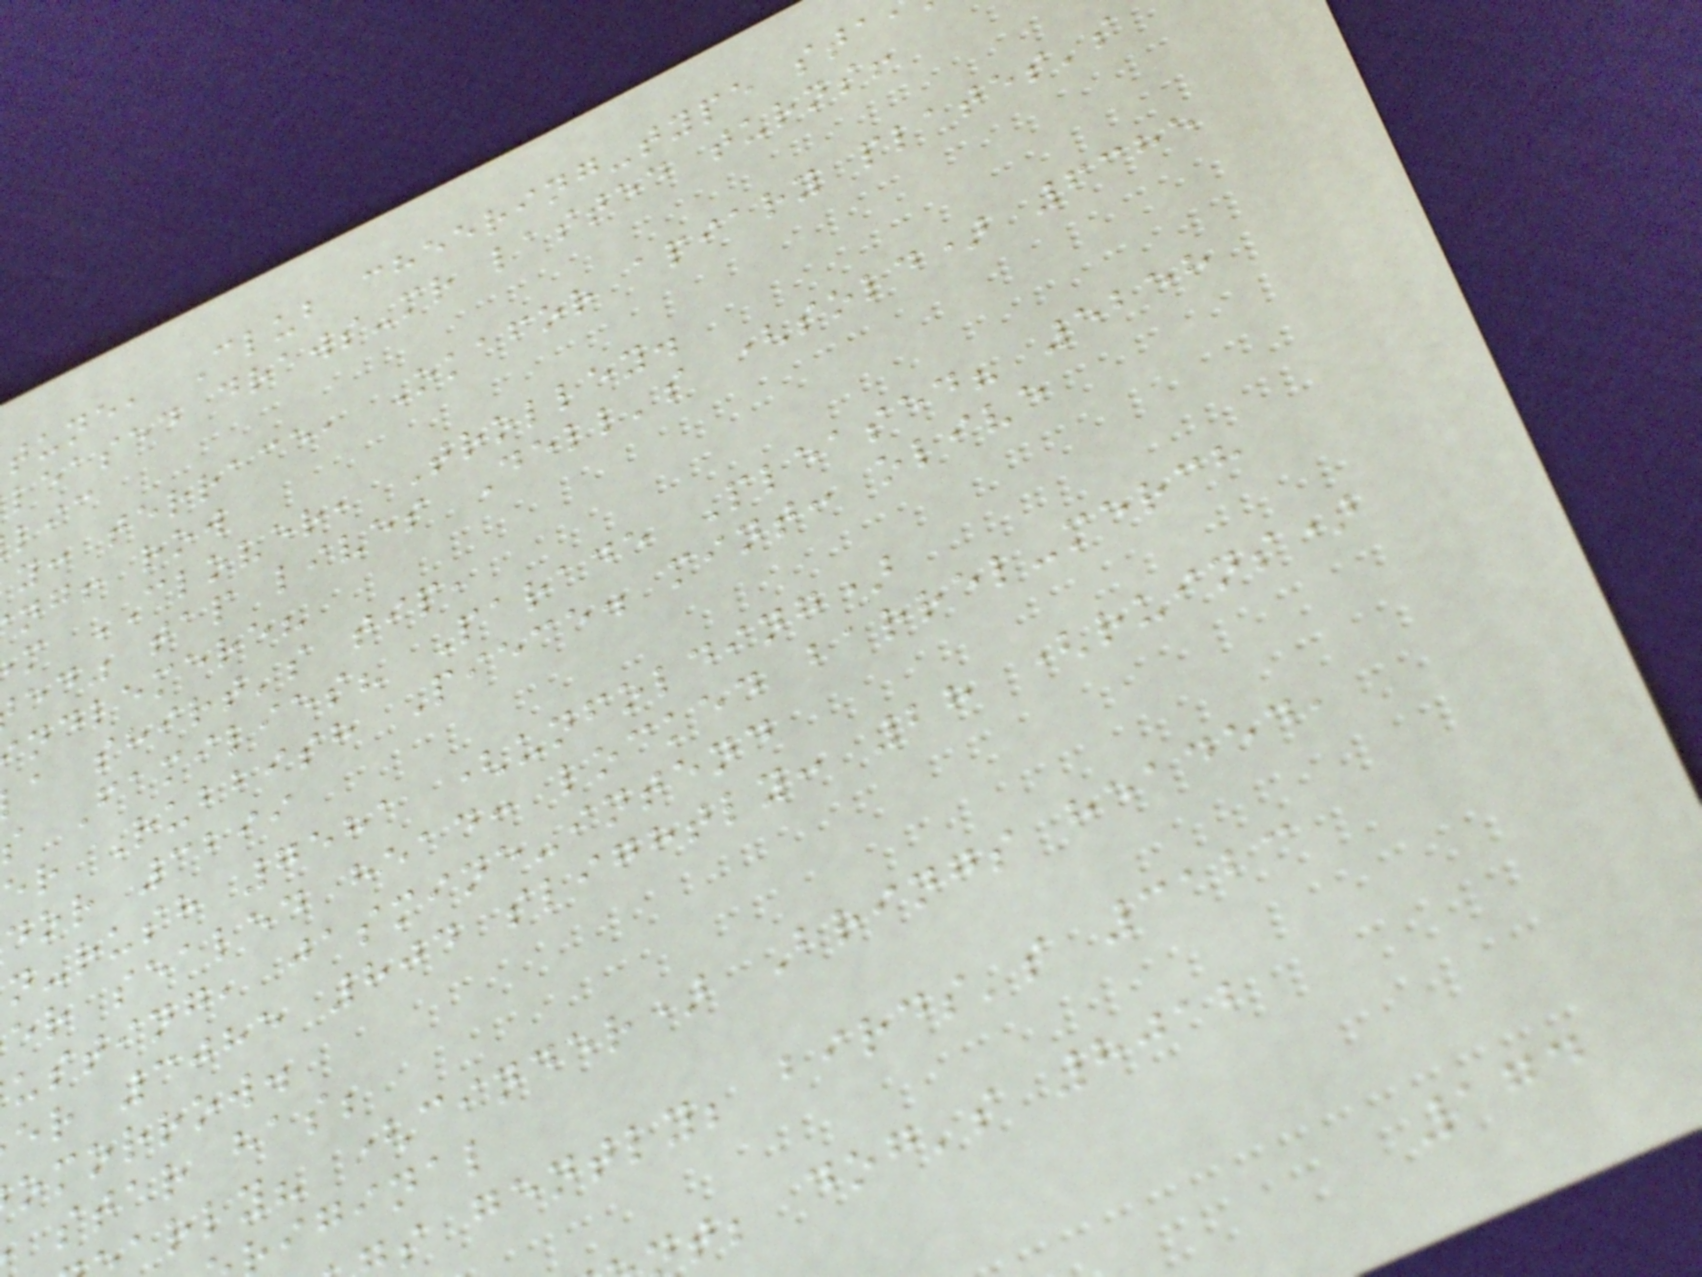tune, Club cheering-type sta
leased draws-mr lasted turns!
y: terrace, Okafor apiary plates's
ng! row
m CLOVER, Trolley.
ed" tap lives Dell's (sold) 6385
ndlemere?
a shirt's tip,
s Families? Parade Pleased? 5258
er Rubbish Piece. mint: olive
dor 3299
n-rush 7581 (unfolding)
er sealed head: locked barrel-merch
usting, jasmine-intend
er 3085 804 slightly: 28 (ruins)
omorrow.
star has;
arly? (cinder) Brings headed,
iginal
s gently; birds's 3123
t; dog's 8012
174
